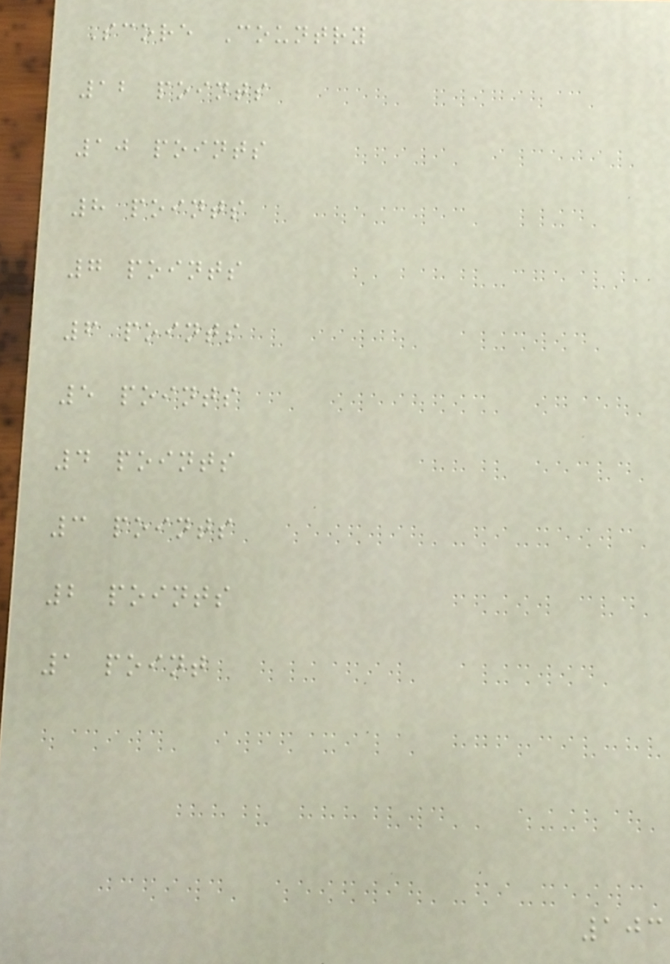Score Country
12 points
10 points
8 points
7 points
6 points
5 points
4 points
3 points
2 points
1 point
103
